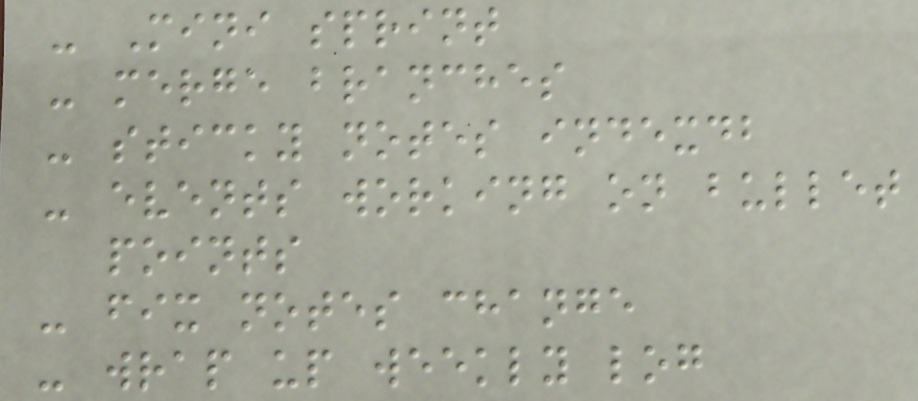- Mini sprint
- merge branches
- sticky notes indexdb
- events working on bullet
points
- fix notes change
- wrap up weekly log
